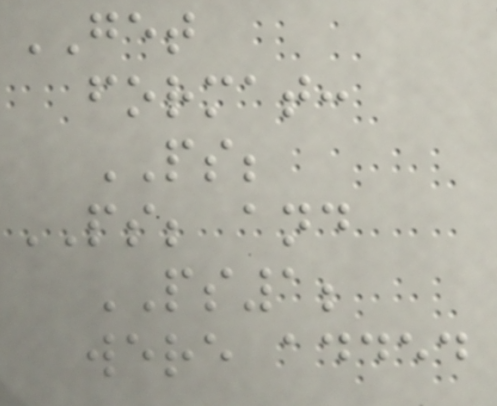GET
format:
PS;
PS; and
PS1;
were added
